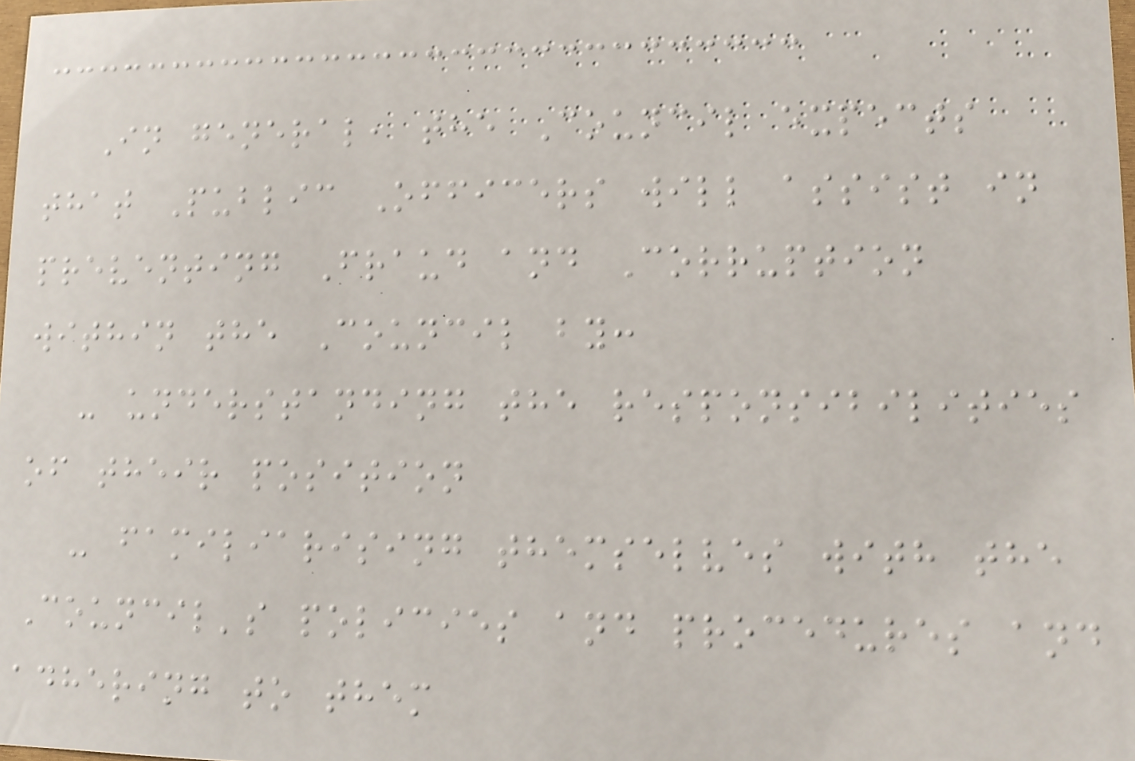In general, the Council expects
that Public Officers will assist in
preventing Fraud and Corruption
within the Council by:
- understanding the responsibilities
of their position
- familiarising themselves with the
Council's policies and procedures and
adhering to them
